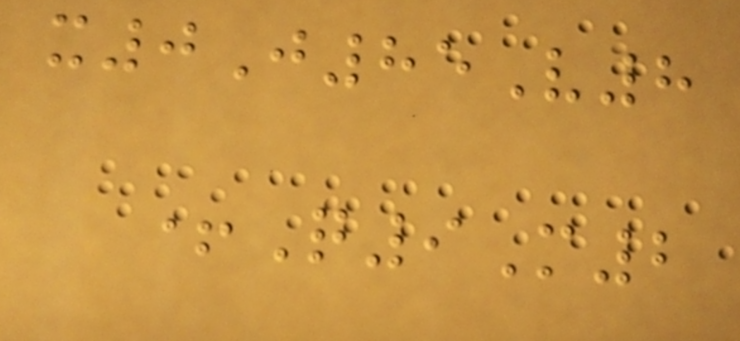x0J85V8
+Q9M2
